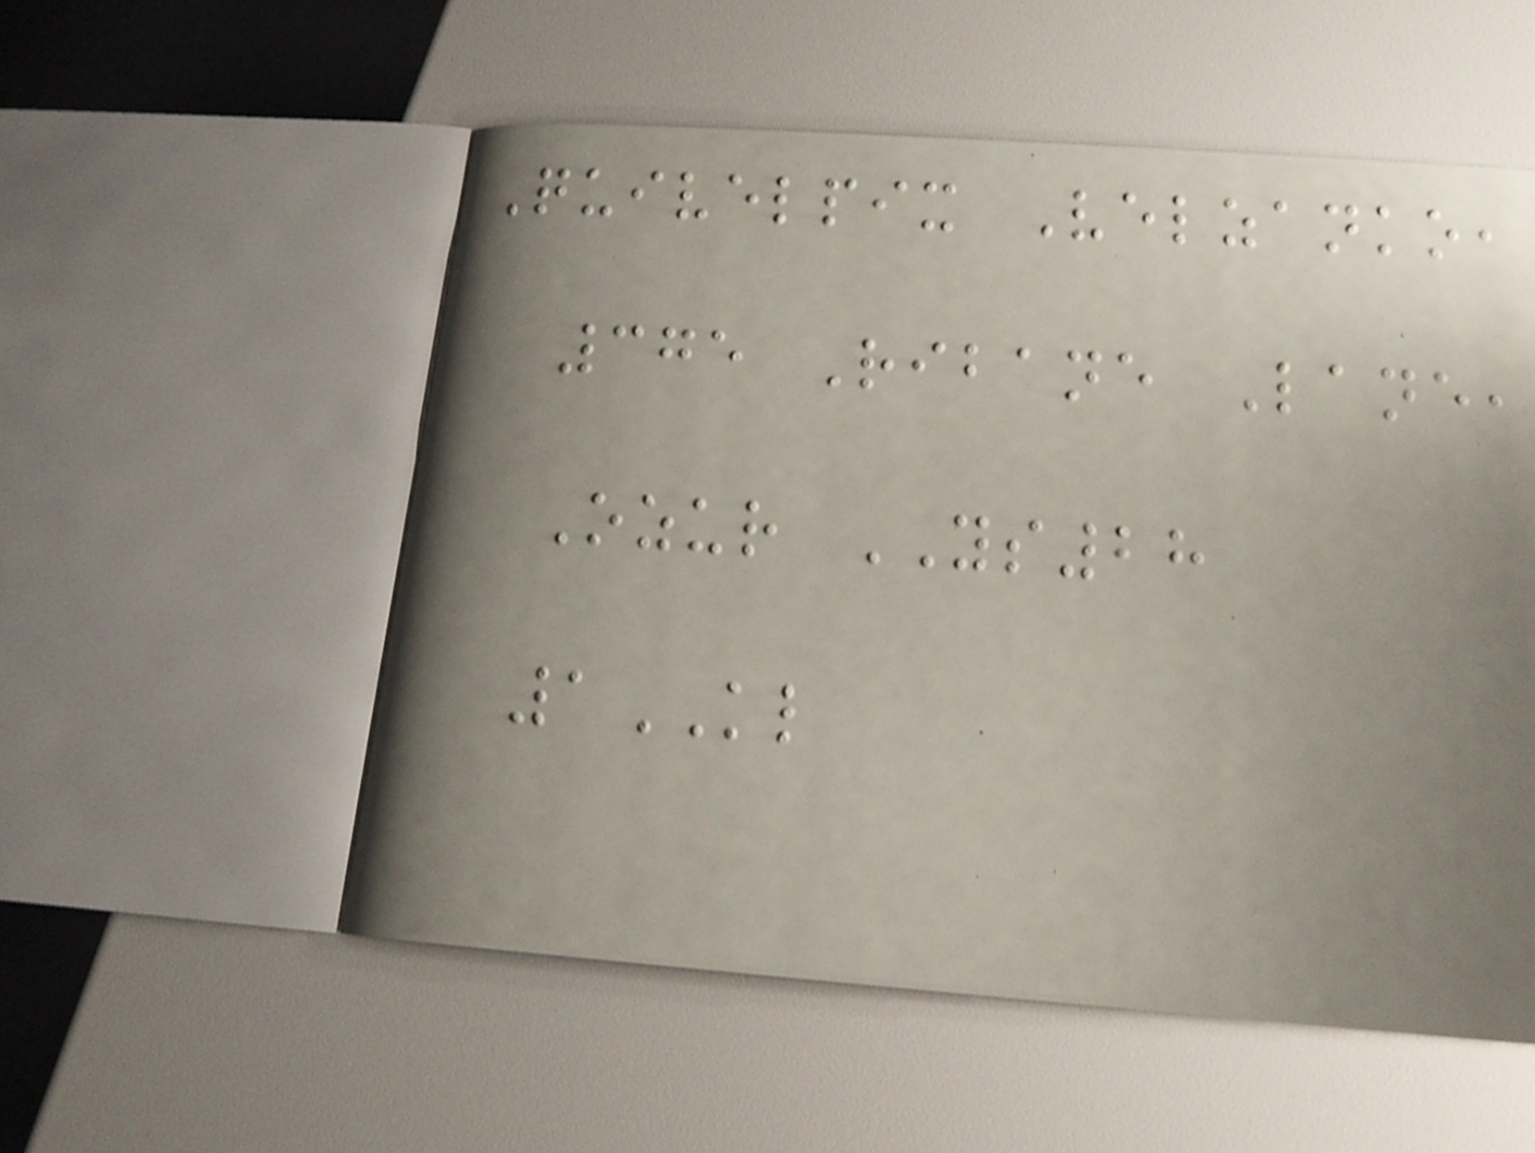Quivelpix Velzanko,
375 Ribane Lane,
Ozur YS28
1KL
